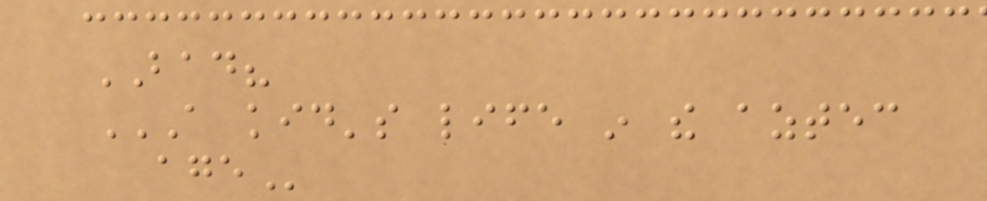BAD?
A KID'S LIFE IN THE AZTEC
AGE
